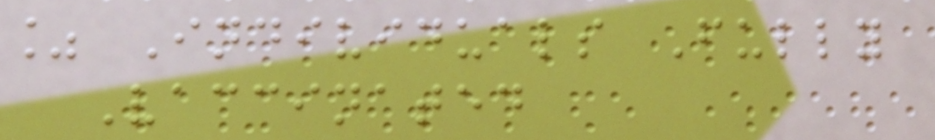% Individuals Fully
Vaccinated
